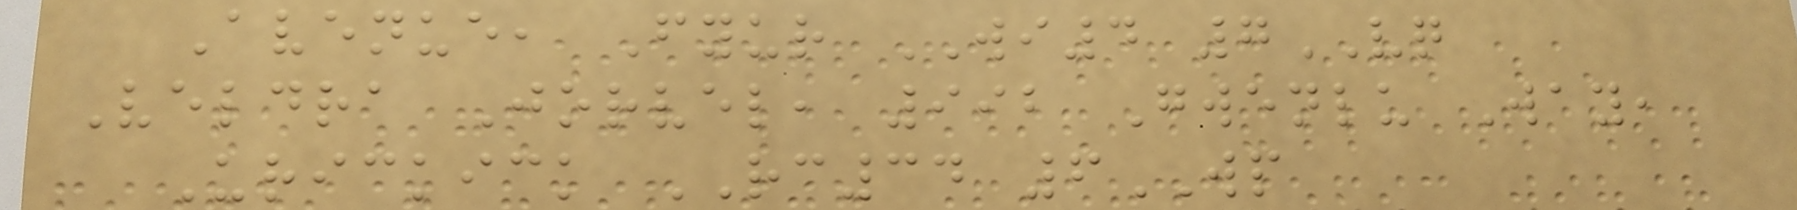Avenue, Fyur WI4 7VQ
Veldra Jorvel, 992 Gwenlu Way,
Urickick RC34 6WP
